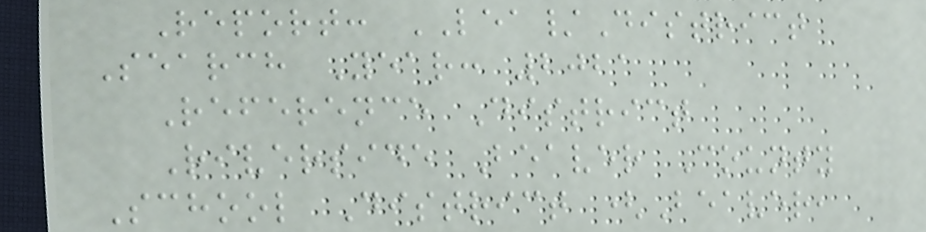Report: LEA/District
Search Year: 2021
Reference District
Riverside Beaver County
School District (Beaver,
